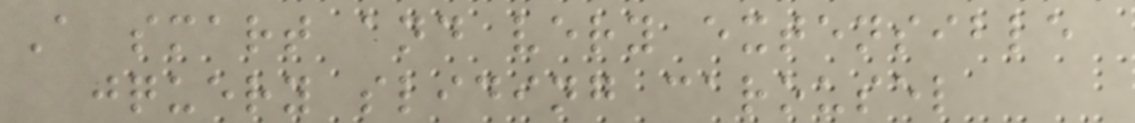A smart and very extensible
jquery sliding carousel
